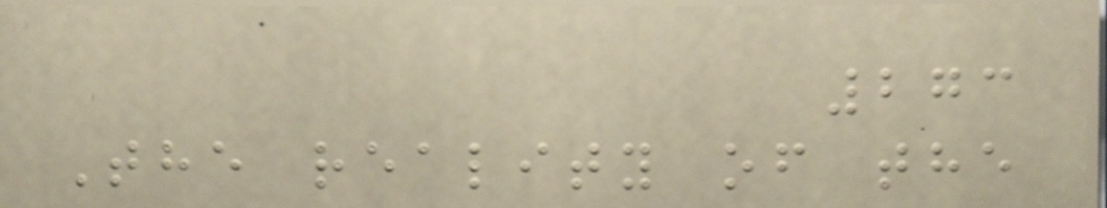273
The reality of the
